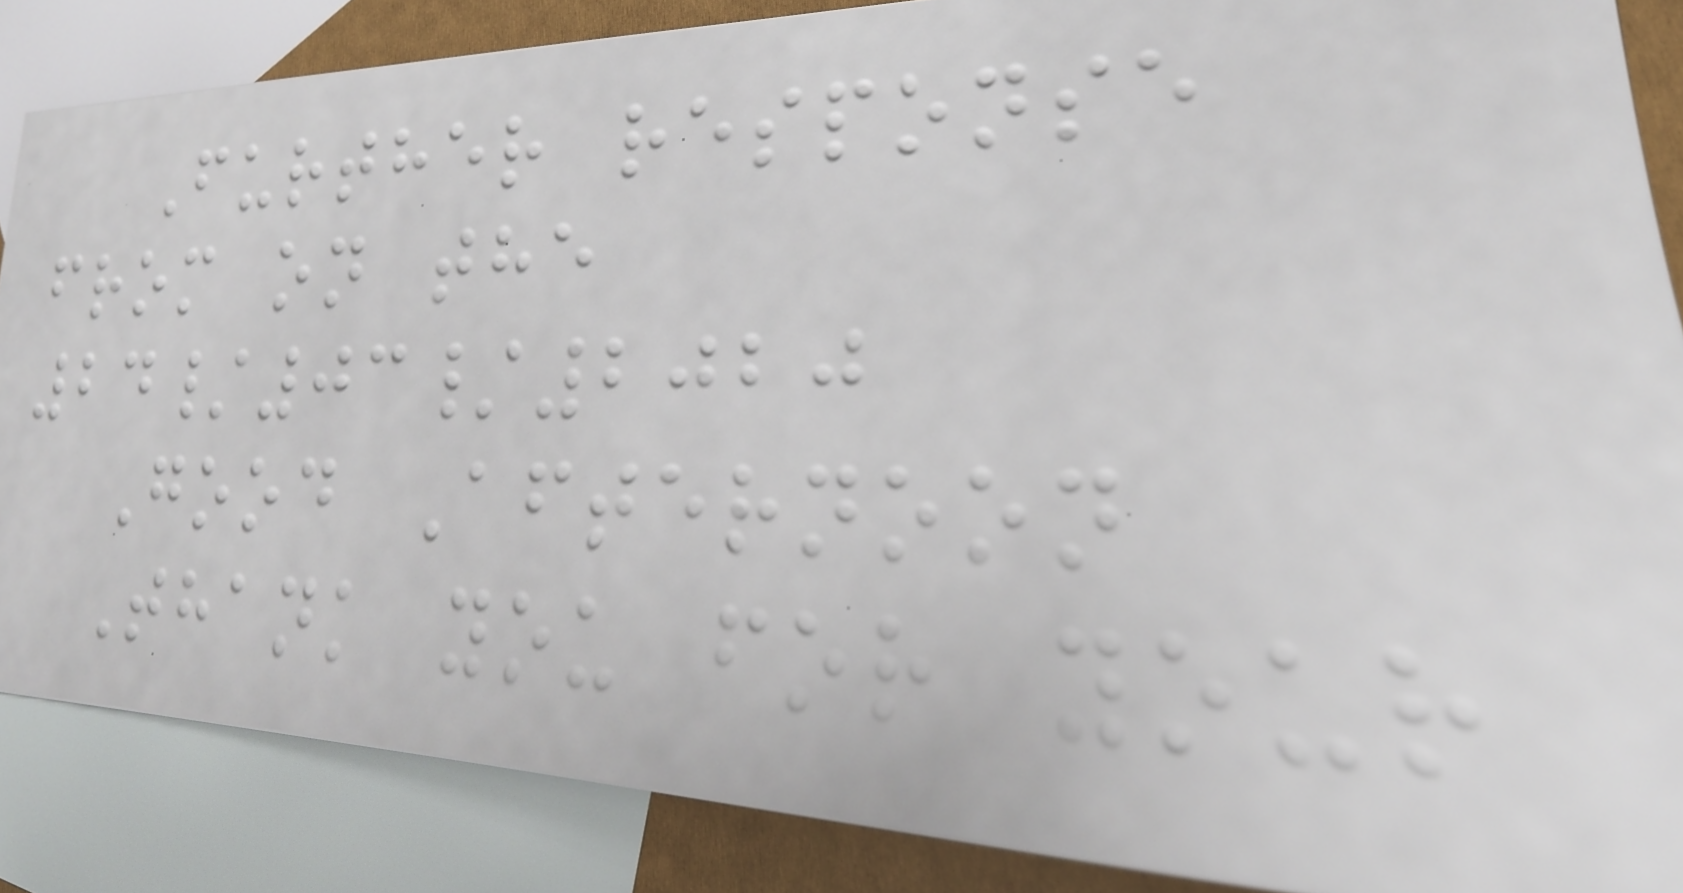Further response
from on the
24/03/2020
Good Afternoon
Thank you for your
